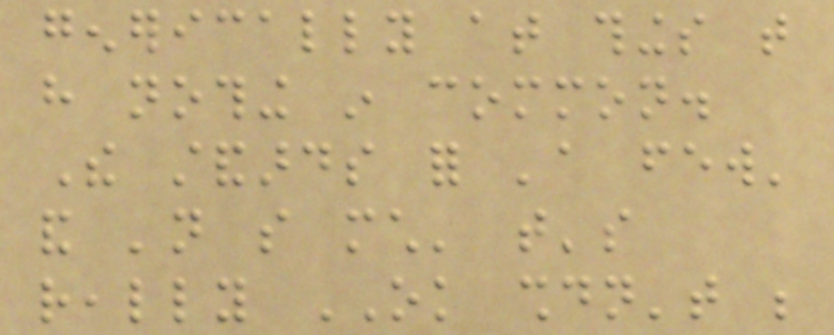generically at things that
have nothing in common.
The standards for 'a few'
and 'not so much' that's
really OK shouldn't be
